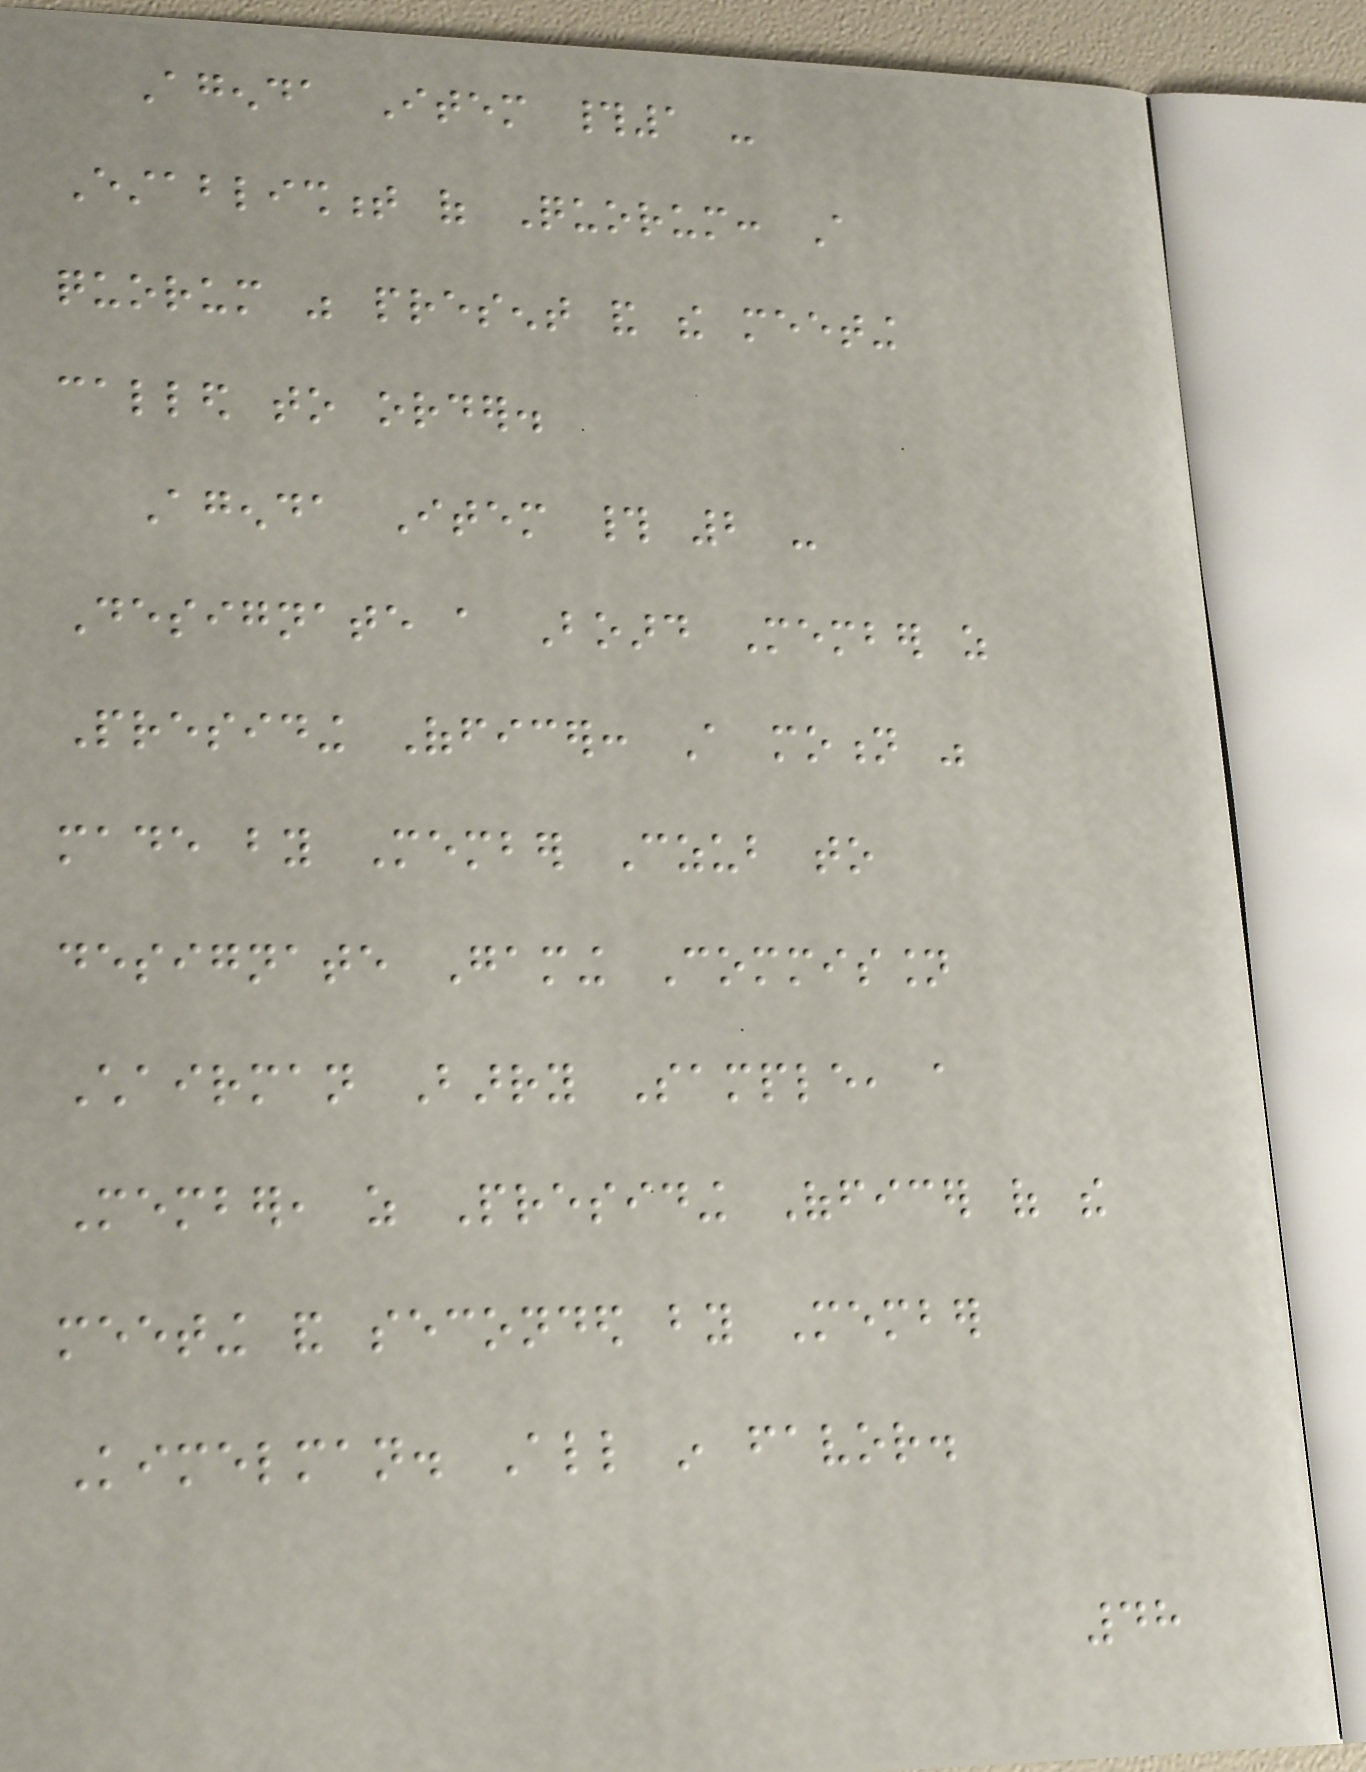Agenda Item #1 -
Establishment of Quorum: A
quorum was present and the meeting
called to order.
Agenda Item # 2 -
Designate a Board Member as
Presiding Officer: A motion was
made by Member Czub to
designate Gaming Commission
Chairman Barry Sample, a
Member, as Presiding Officer of the
meeting and seconded by Member
Kimelman. All in favor.
48
